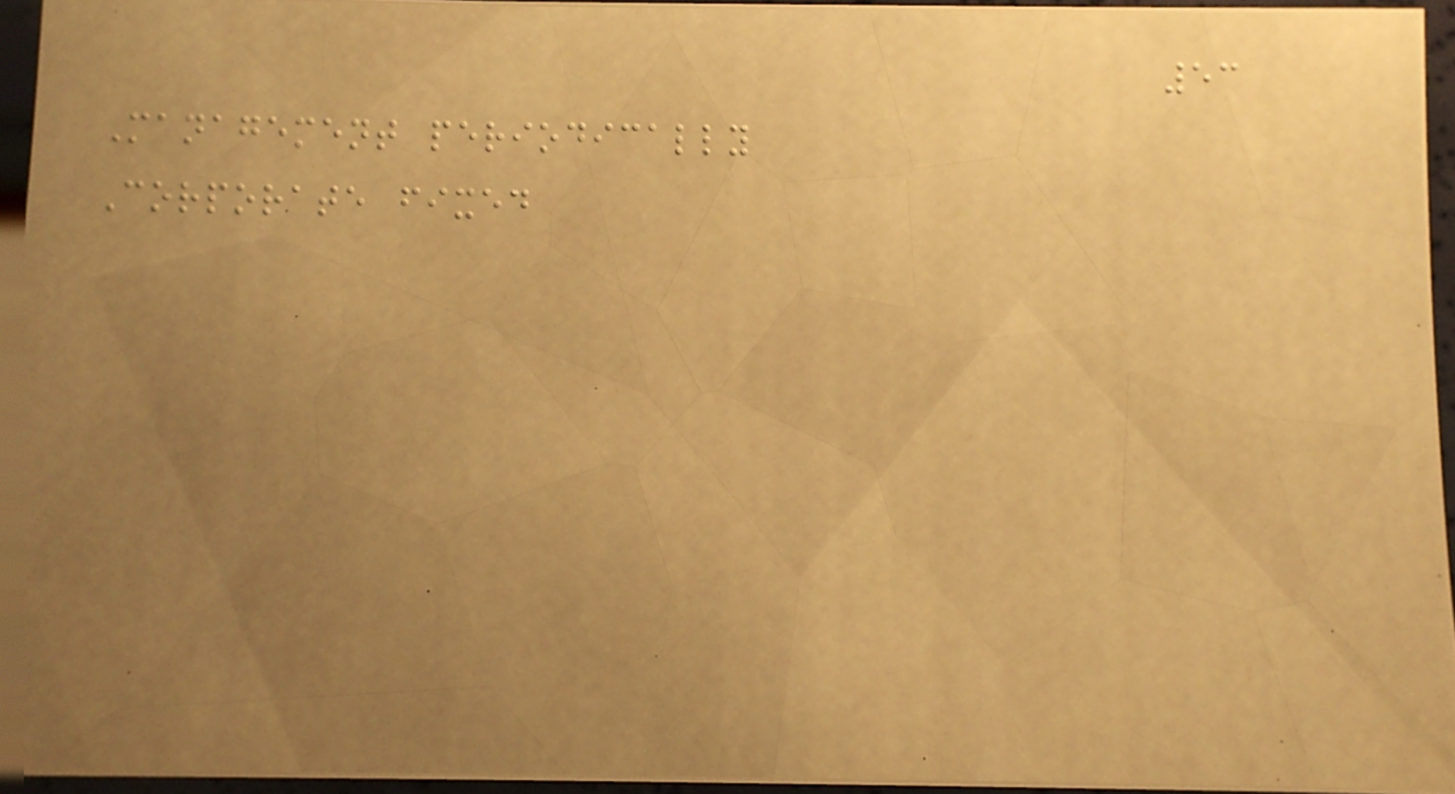53
Management periodically
Corporate fixed
